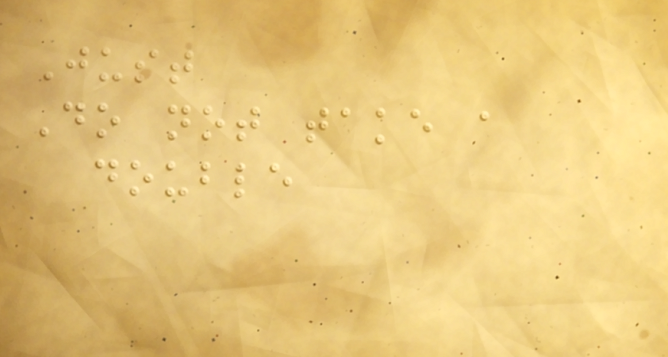Just
Do not take a
double
